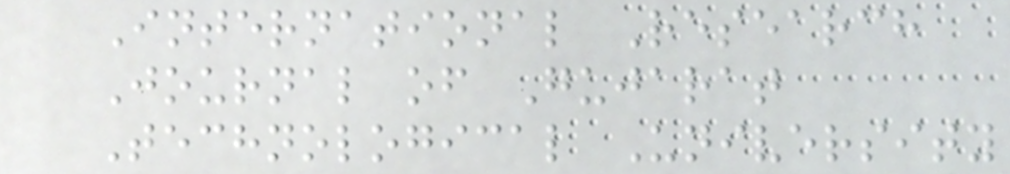International Research
Journal of Gujarat
Technological University
